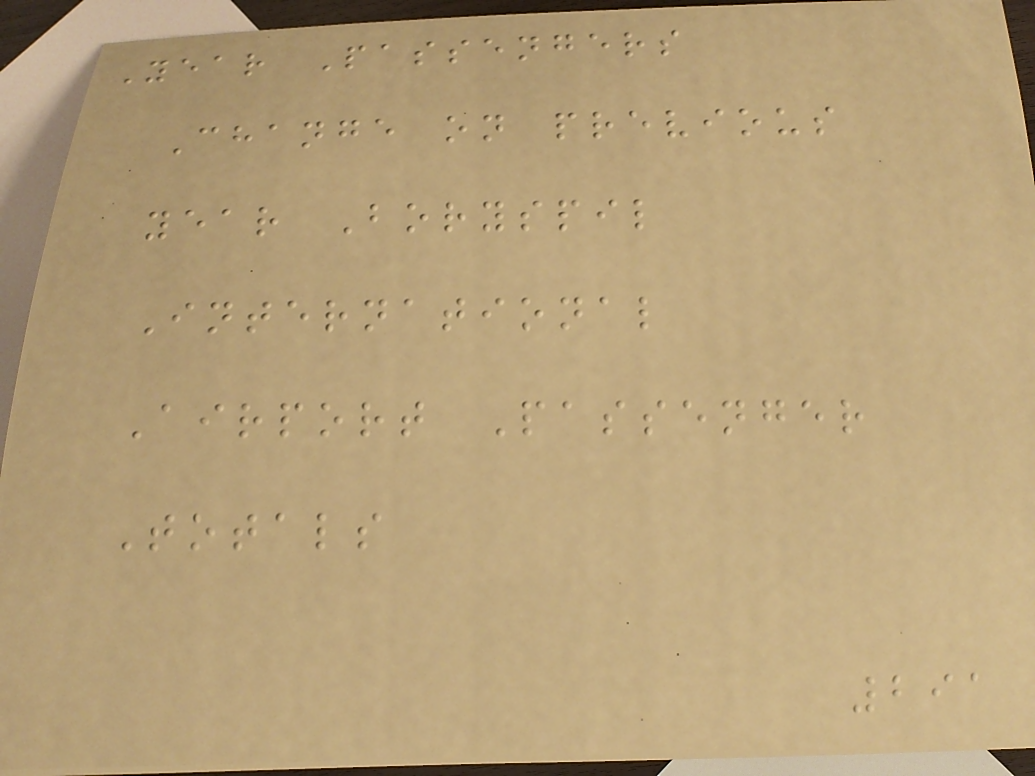Year Passengers
Change on previous
year Boryspil
International
Airport Passenger
Totals
291
